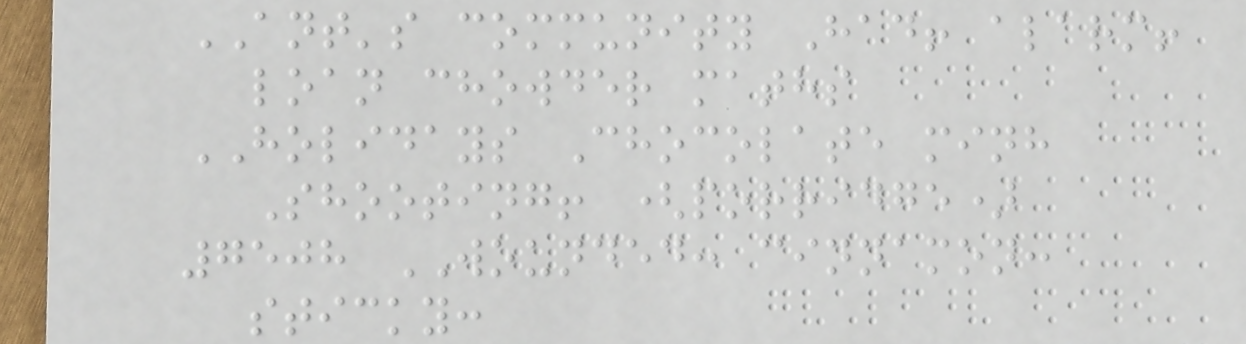ANT's community Had! alarm!
loan chowder maths
HOLIDAYS Chocolate minh
Shooting! (porridge)
7508 WOUNDED: cinnamon:
sticky:
